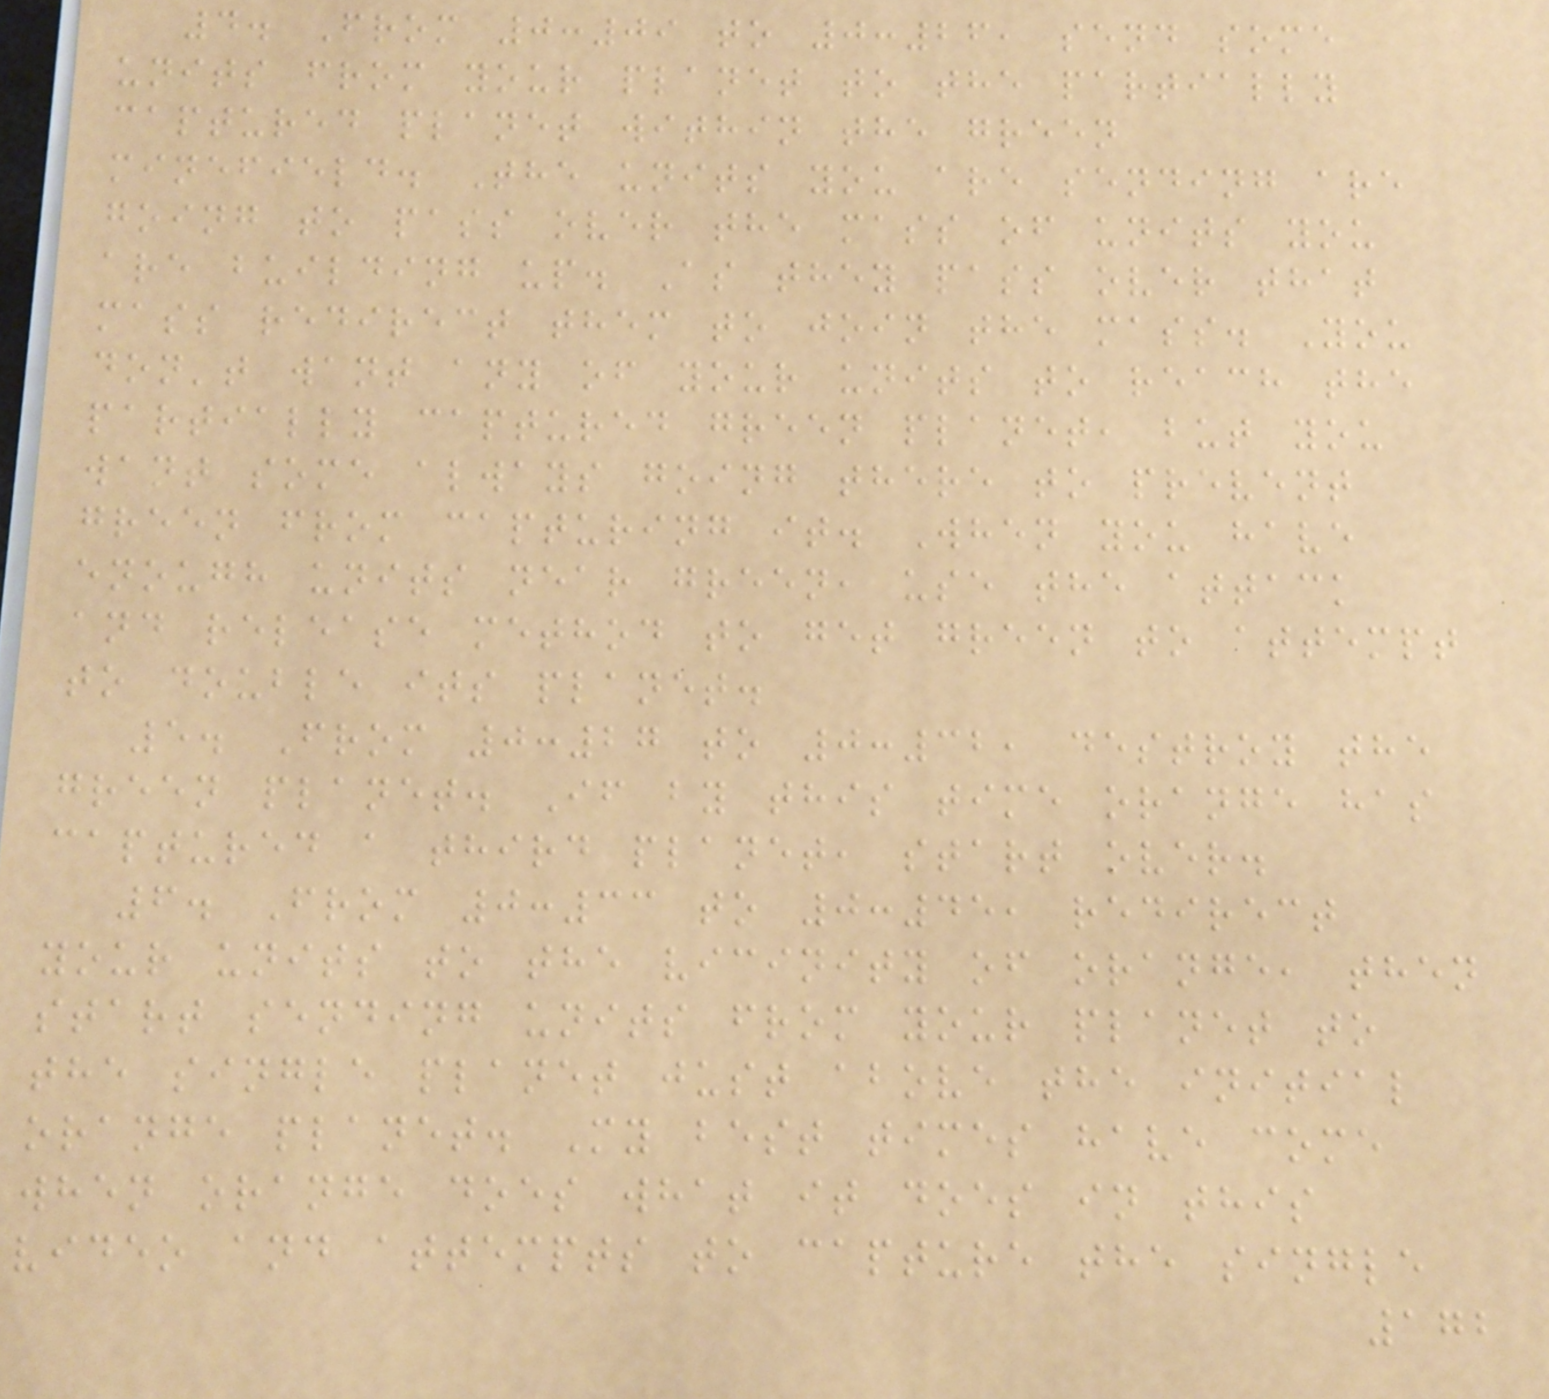4. From 0:09 to 0:26, send some
units from your planet to the partially
captured planet within the green
minefield. The units you are sending are
going to pass over the mass of units you
are building up. As they pass over that
mass redirect them to join the mass. You
don't want any of your units to reach the
partially captured green planet, but you
want some always going there to prevent
green from capturing it. When you have
enough units near green, use the attack
and release method to get green to attempt
to double its planet.
5. From 0:27 to 0:32, destroy the
green planet. If by this time orange has
captured a third planet, start over.
6. From 0:33 to 0:45, redirect
your units to the vicinity of orange, then
start sending units from your planet to
the single planet just above the initial
orange planet. My best times have come
when orange does what it does in this
video and attempts to capture the single
172
